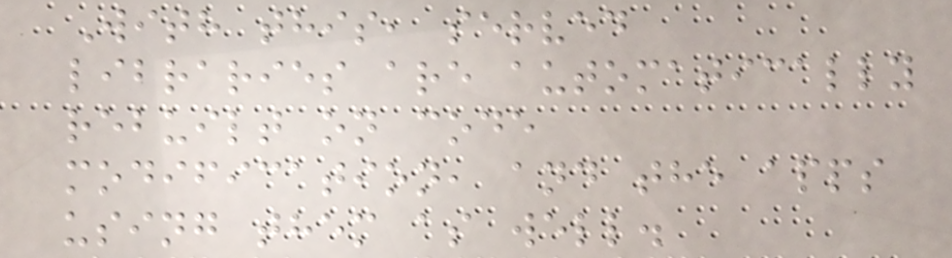With this, served
libraries are automatically
rebuilt on code
modification, and the apps
using them as well.
